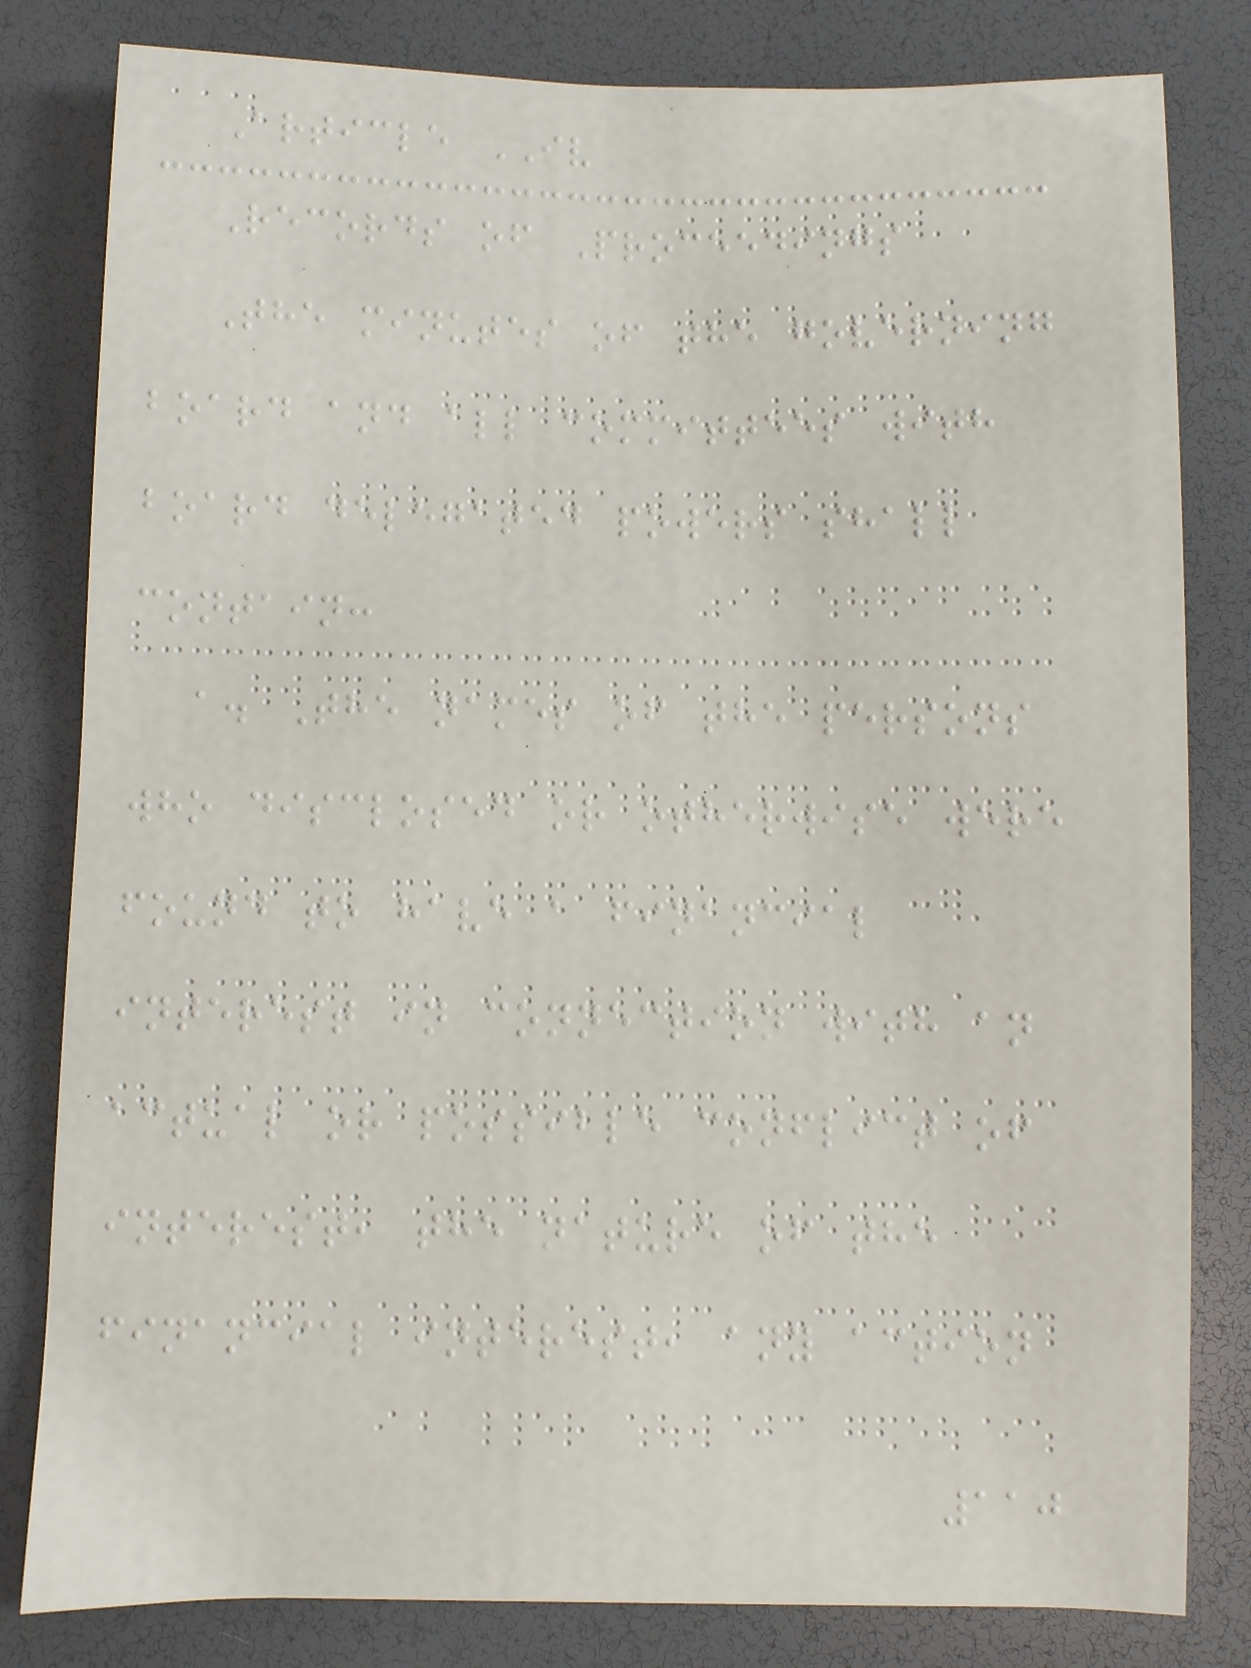Article IV
Records of Proceedings
The minutes of the governing
board and all committees with
board delegated powers shall
contain:
a. The names of the persons
who disclosed or otherwise were
found to have a financial
interest in connection with an
actual or possible conflict of
interest, the nature of the
financial interest, any action
110
